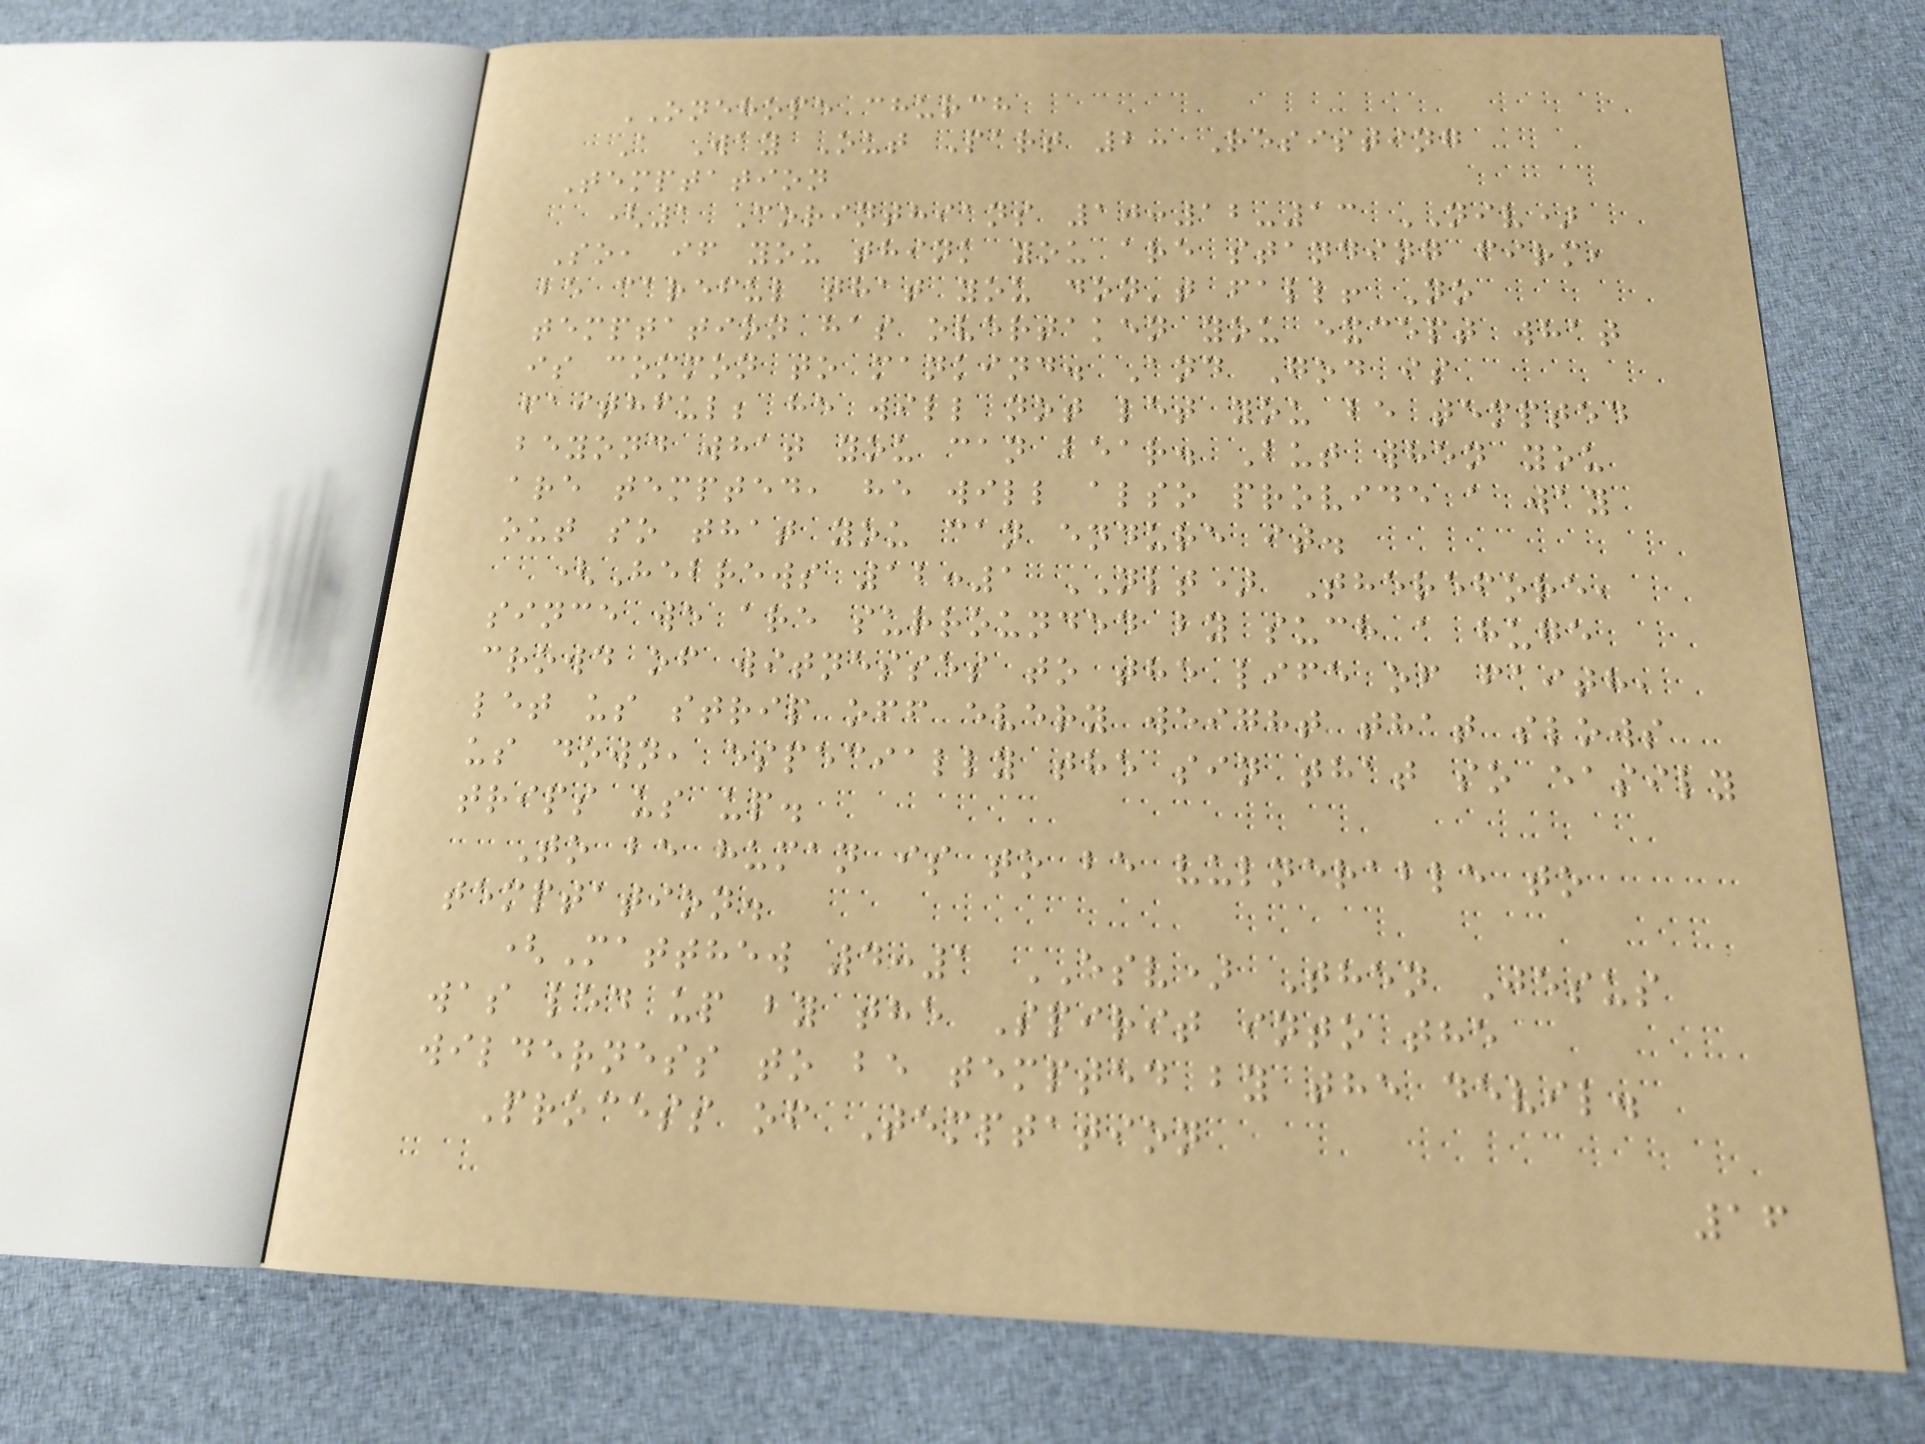ONEHOPE church
A Way Out Part 2: Resisting
Temptation
(1 Corinthians 10:12-13 NIV)
So, if you think you are standing firm,
be careful that you don't fall! No
temptation has overtaken you except what
is common to mankind. And God is
faithful; he will not let you be tempted
beyond what you can bear. But when you
are tempted, he will also provide a way
out so that you can endure it.
(Hebrews 12:1 NLT) Therefore,
since we are surrounded by such a huge
crowd of witnesses to the life of faith,
let us strip off every weight that slows
us down, especially the sin that so easily
trips us up.
To be human is to be vulnerable to
temptation.
(Matthew 4:1 ESV) Then Jesus
was led up by the Spirit into the
wilderness to be tempted by the devil.
Process of Temptation
16
